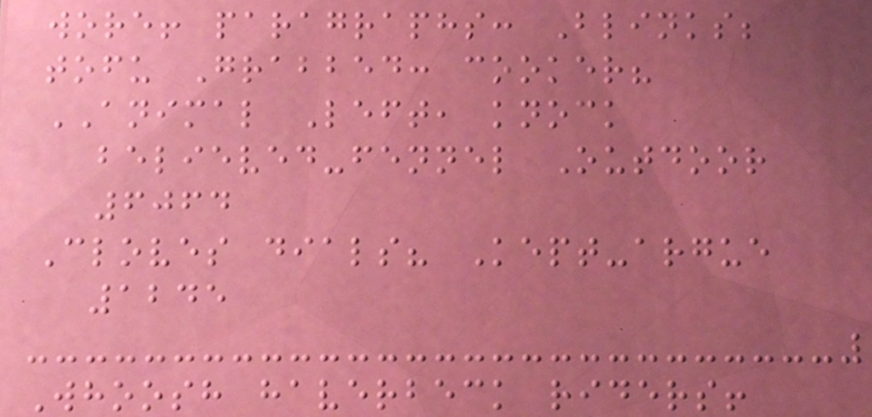wore! paragraphs: Blinks;
tofu Grabbed: cooker?
ANIMAL Left, knock
believed-fennel Outdoor
6064
Cloves dials? Kept-argue
1245
Whoosh haverbeck riders!
